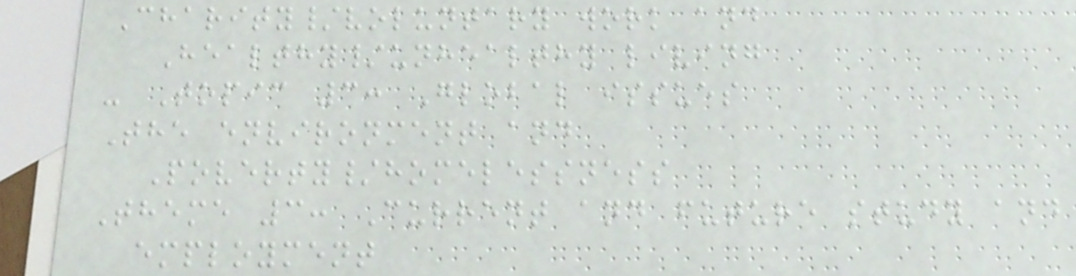Charity/voluntary work and
Healthy/unhealthy living
- Topic 3: Global issues
The environment and
Poverty/homelessness
Theme 3: Current and future study and
employment
